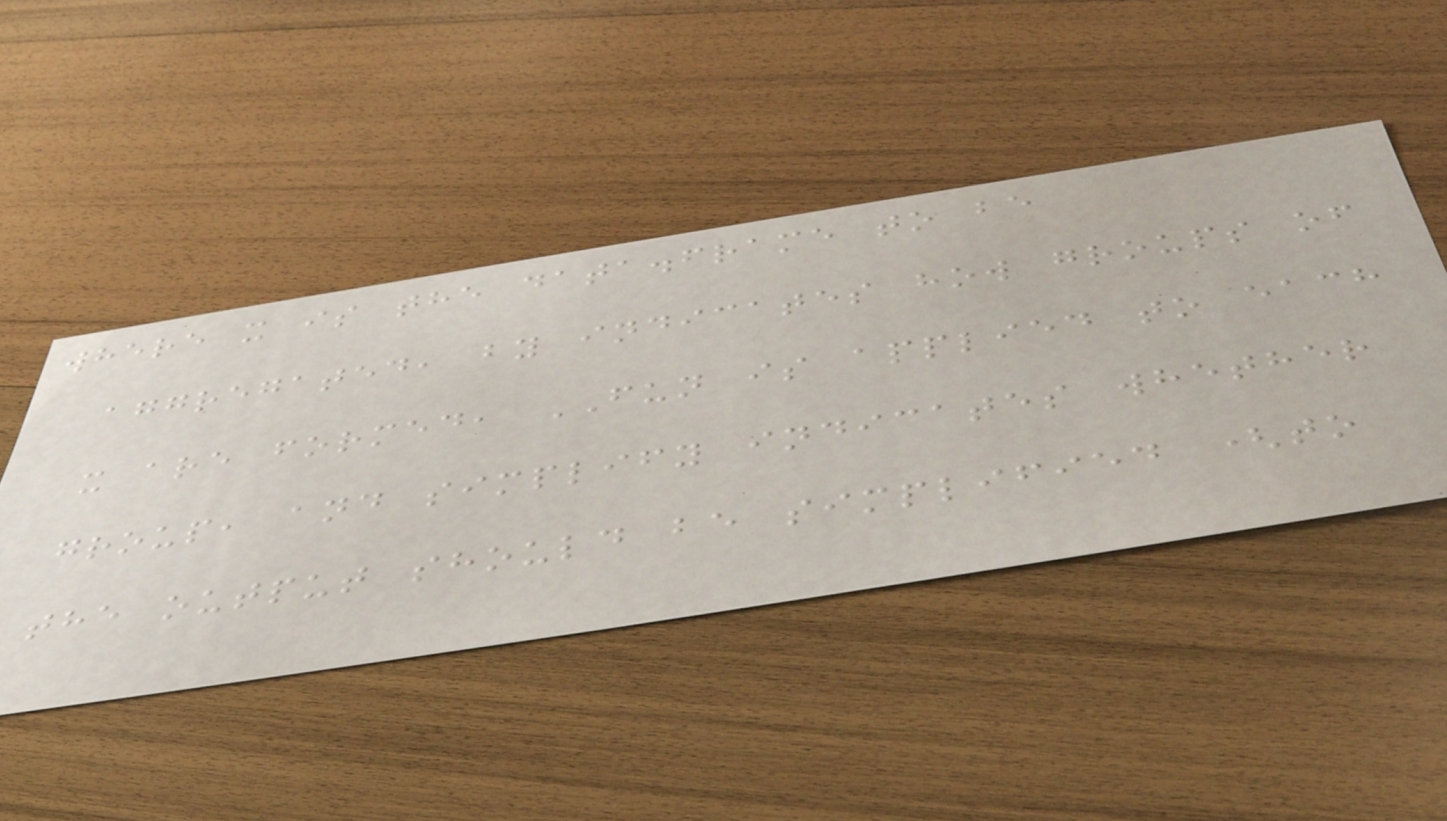where x is the data.frame to be
aggregated, by indicates how groups of
x are formed, FUN is applied to each
group, and simplify indicates whether
the output should be simplified (to
